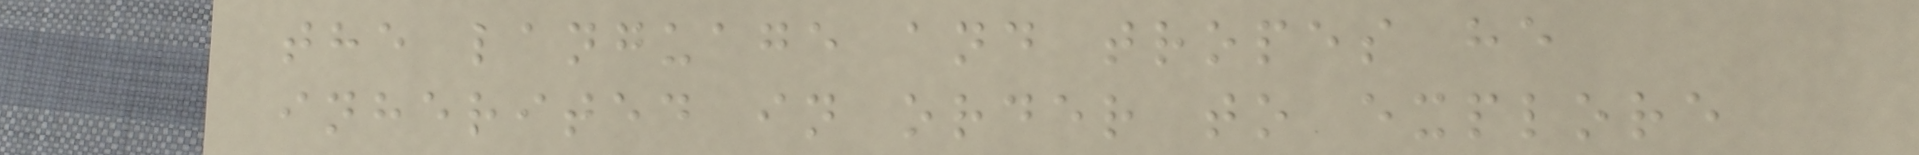the language and tropes he
inherited in order to explore
